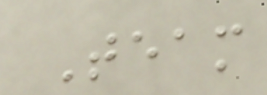Team
